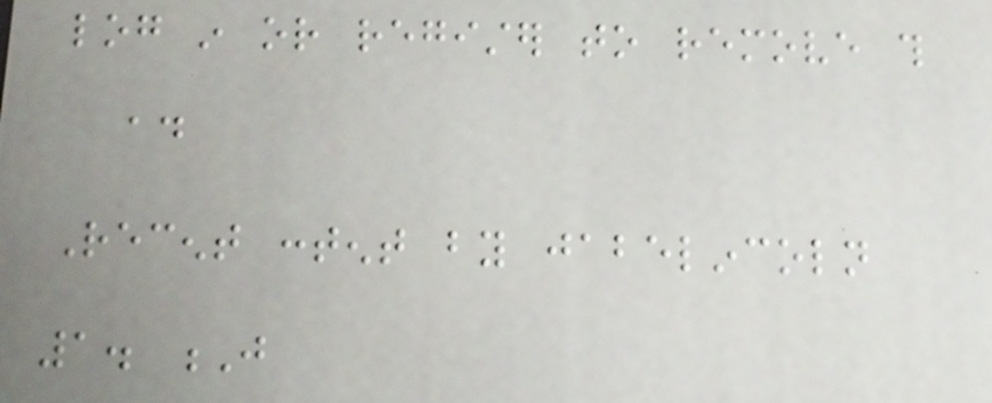log in or register to remove this
ad
Recent content by jabelincoln
1. J
